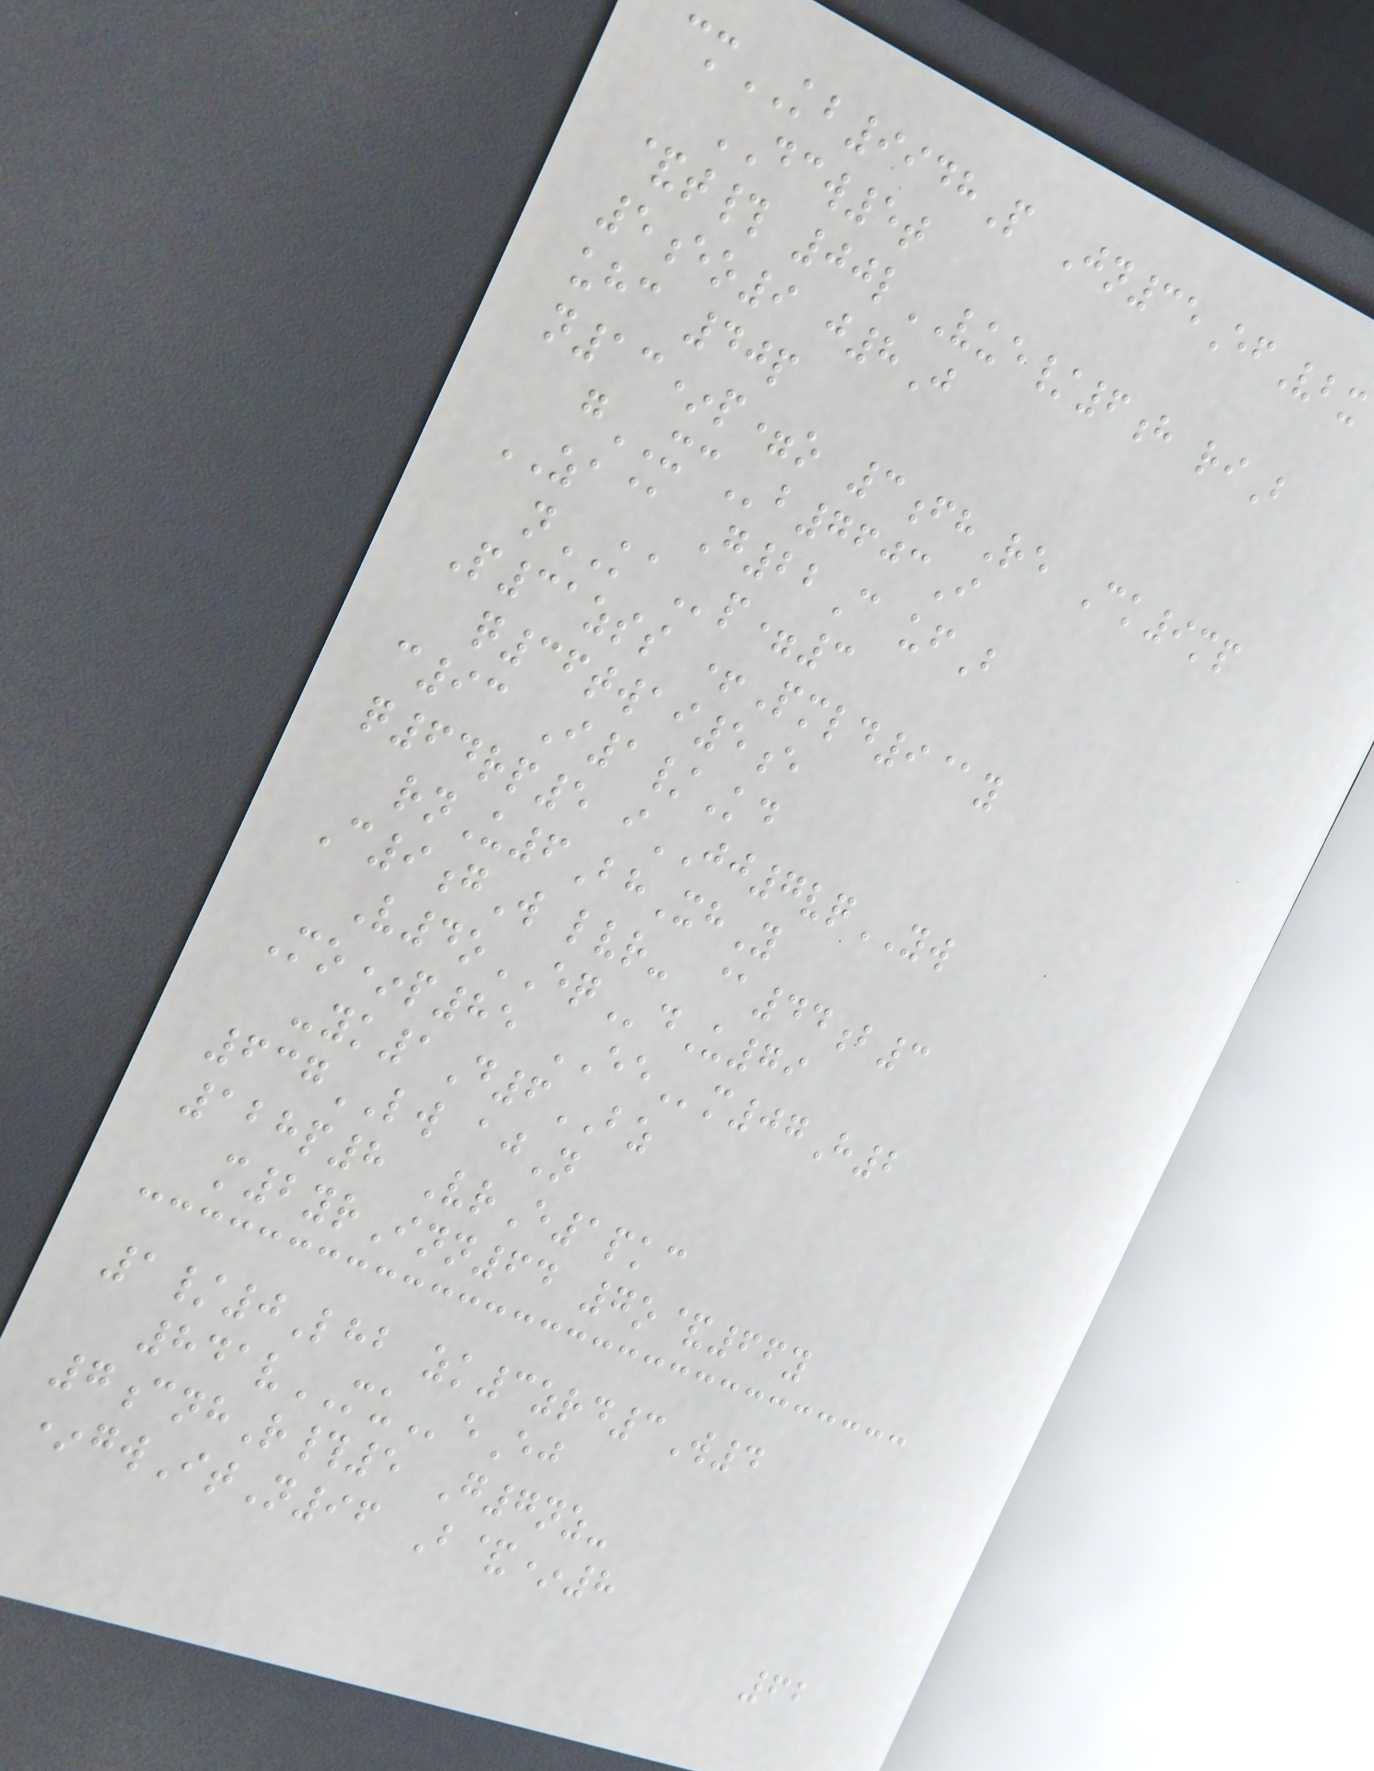cmKB9948P Jn35EfVbx
DCW5t
&t# 00lVUE/6h riB
5eo9 j8J
uhc 40p
n13*p=o 3fhRe Ck9mp
gXCb7603I
ZA@ G22C ufB
nKAp=3
P31zss +Pmld9@y
q36twai5e
c93 I1/Kd
q64rp5 iJJ7vqYW
rnU6BhXhY
C9gW lvr- @44b3
V4oEQdU79
Mo*p85 EEm07H2
-yk1D6BZ
637LW ajN
128p8 VrE1pkc
m2yrInn64 7o&66y
1/0Lhb zk3zrd3W4
841vMUeEj
7cnhR#5 G7nz-
*gwItN96 B&*8
62
